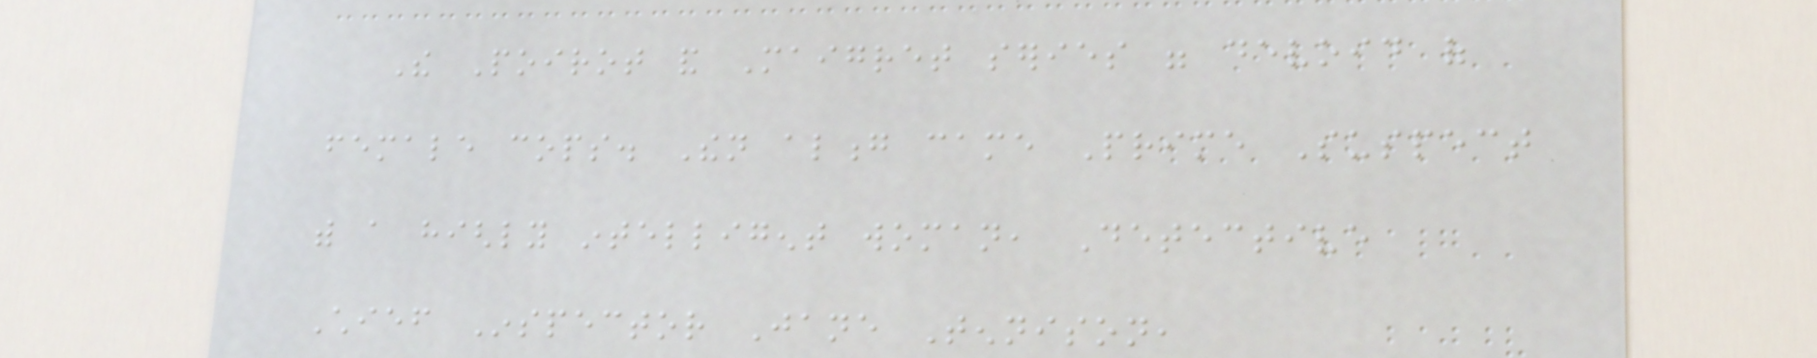The Poirot and Maigret series were devoid of
female cops. Then along came Prime Suspect
with a highly intelligent woman, Detective
Chief Inspector Jane Tennison,
